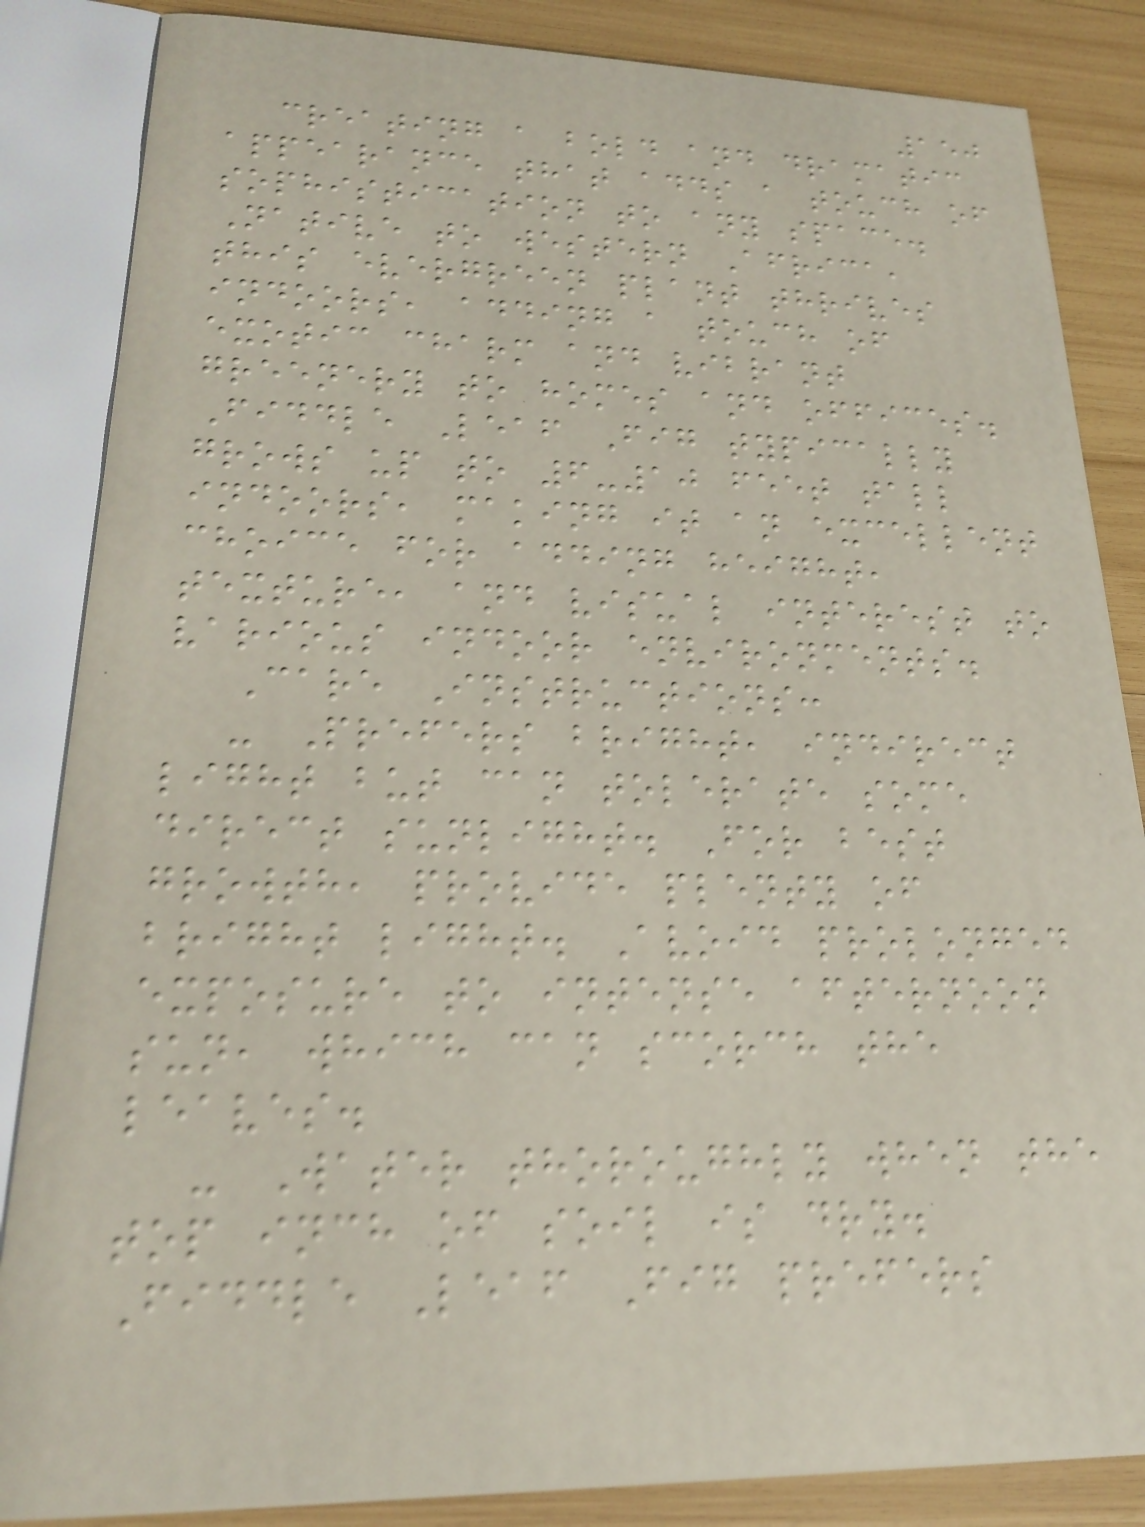150
creating a bold and dramatic
appearance that adds a touch of
sophistication to any space.
Native to western Africa,
this evergreen plant thrives
indoors, adding a touch of
exotic charm and vibrant
greenery to homes and offices.
Fiddle Leaf Fig typically
grows up to 6-10 feet tall
indoors, making it an excellent
choice for adding height,
texture, and visual interest to
various indoor environments.
Care Instructions:
- Prefers bright, indirect
light but can tolerate some
direct sunlight. For best
growth, provide plenty of
bright light. Avoid prolonged
exposure to intense afternoon
sun, which can scorch the
leaves.
- Water thoroughly when the
top inch of soil is dry.
Fiddle Leaf Fig prefers
